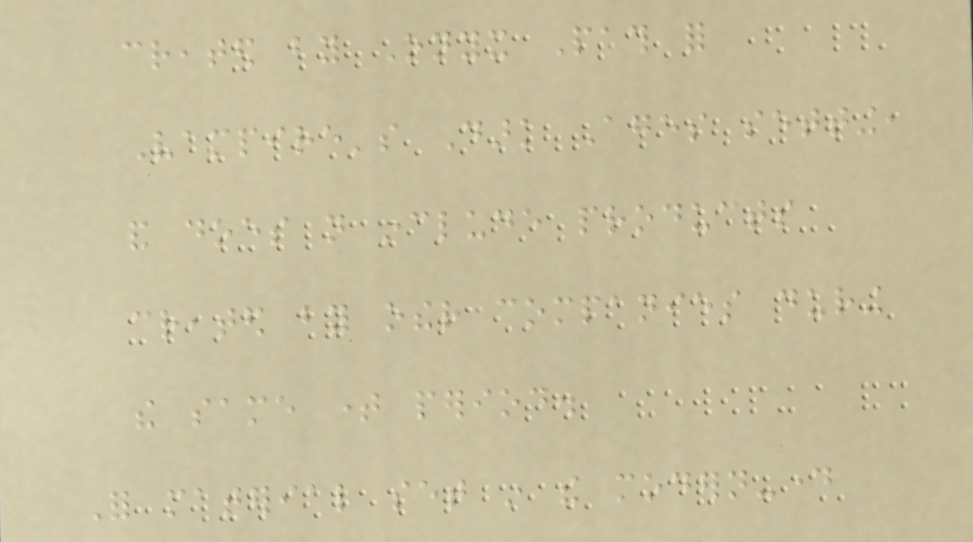created by Onyx Path for
Vampire's Dark Ages setting,
and does not include products
created by other companies during
the same time period.
For material set in the modern-day
